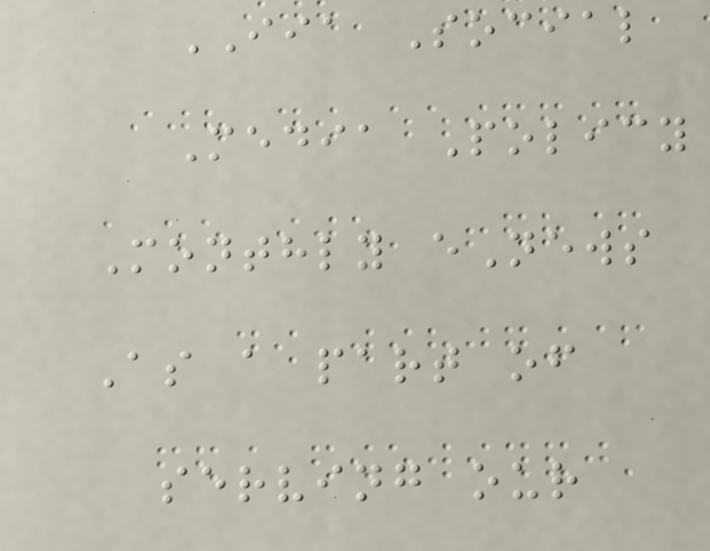IIA Social
Media Policy
Monthly eNews
As a part of
serving our
